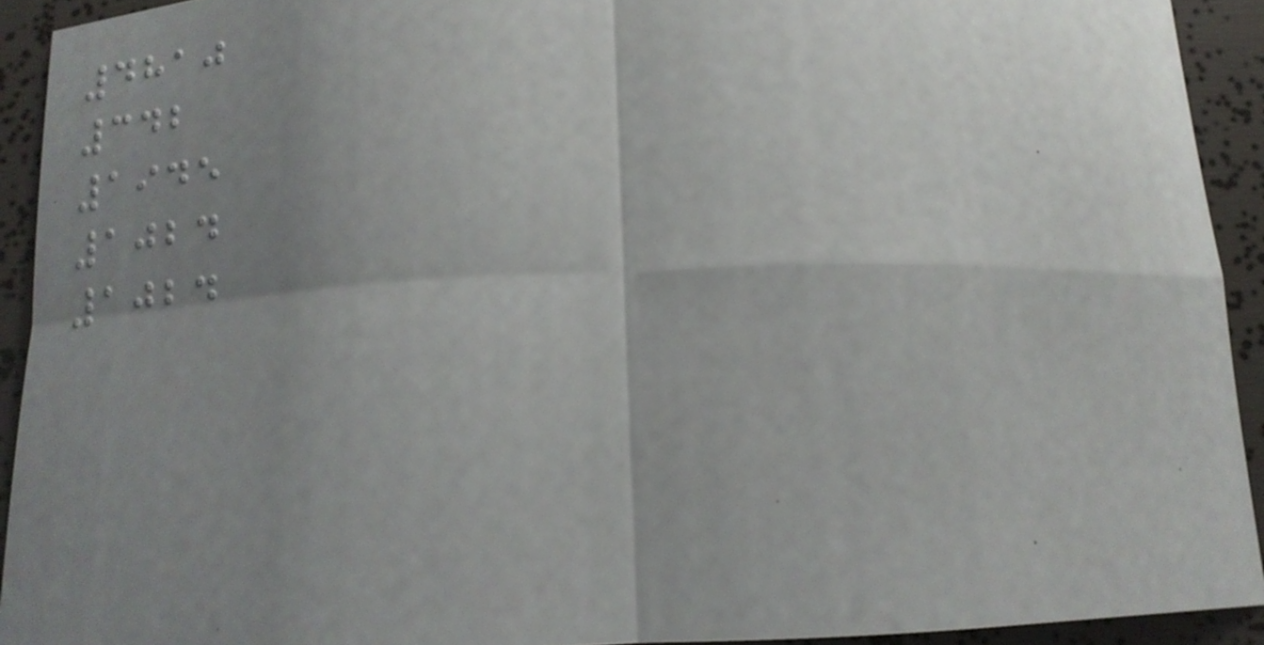4810
342
1945
1024
1024
